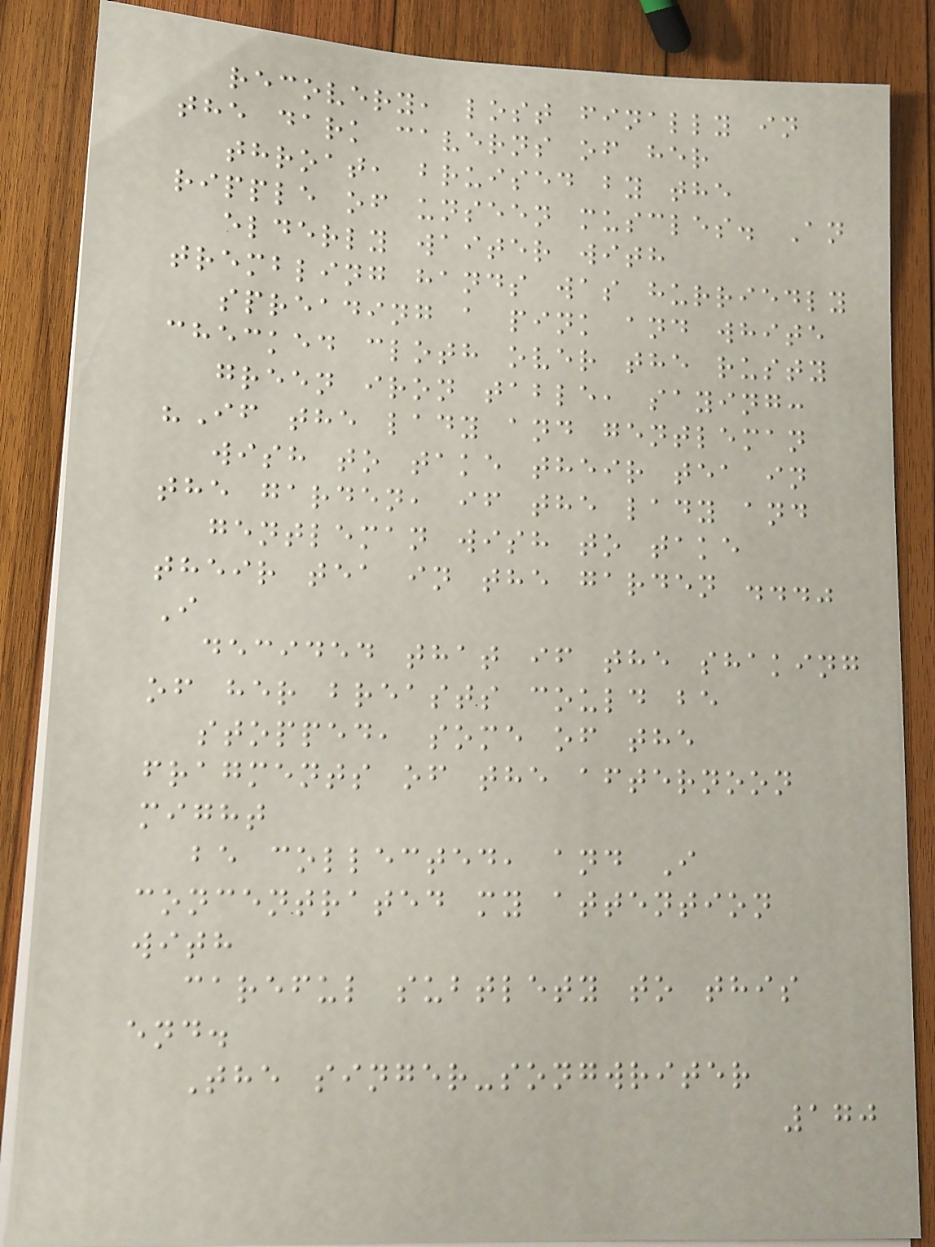recovery, lost finally in
the dark caverns of her
throat, bruised by the
ripple of unseen muscles. An
elderly waiter with
trembling hands was hurriedly
spreading a pink and white
checked cloth over the rusty
green iron table, saying:
"If the lady and gentleman
wish to take their tea in
the garden, if the lady and
gentleman wish to take
their tea in the garden ..."
I
decided that if the shaking
of her breasts could be
stopped, some of the
fragments of the afternoon
might
be collected, and I
concentrated my attention
with
careful subtlety to this
end.
The singer-songwriter
170
